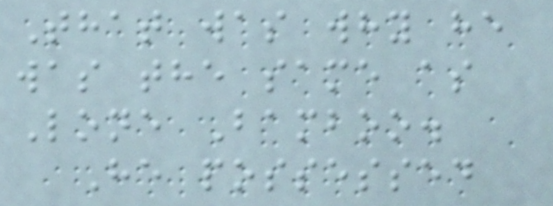That was why he
was the same as
Lone Bamboo.
He possessed
